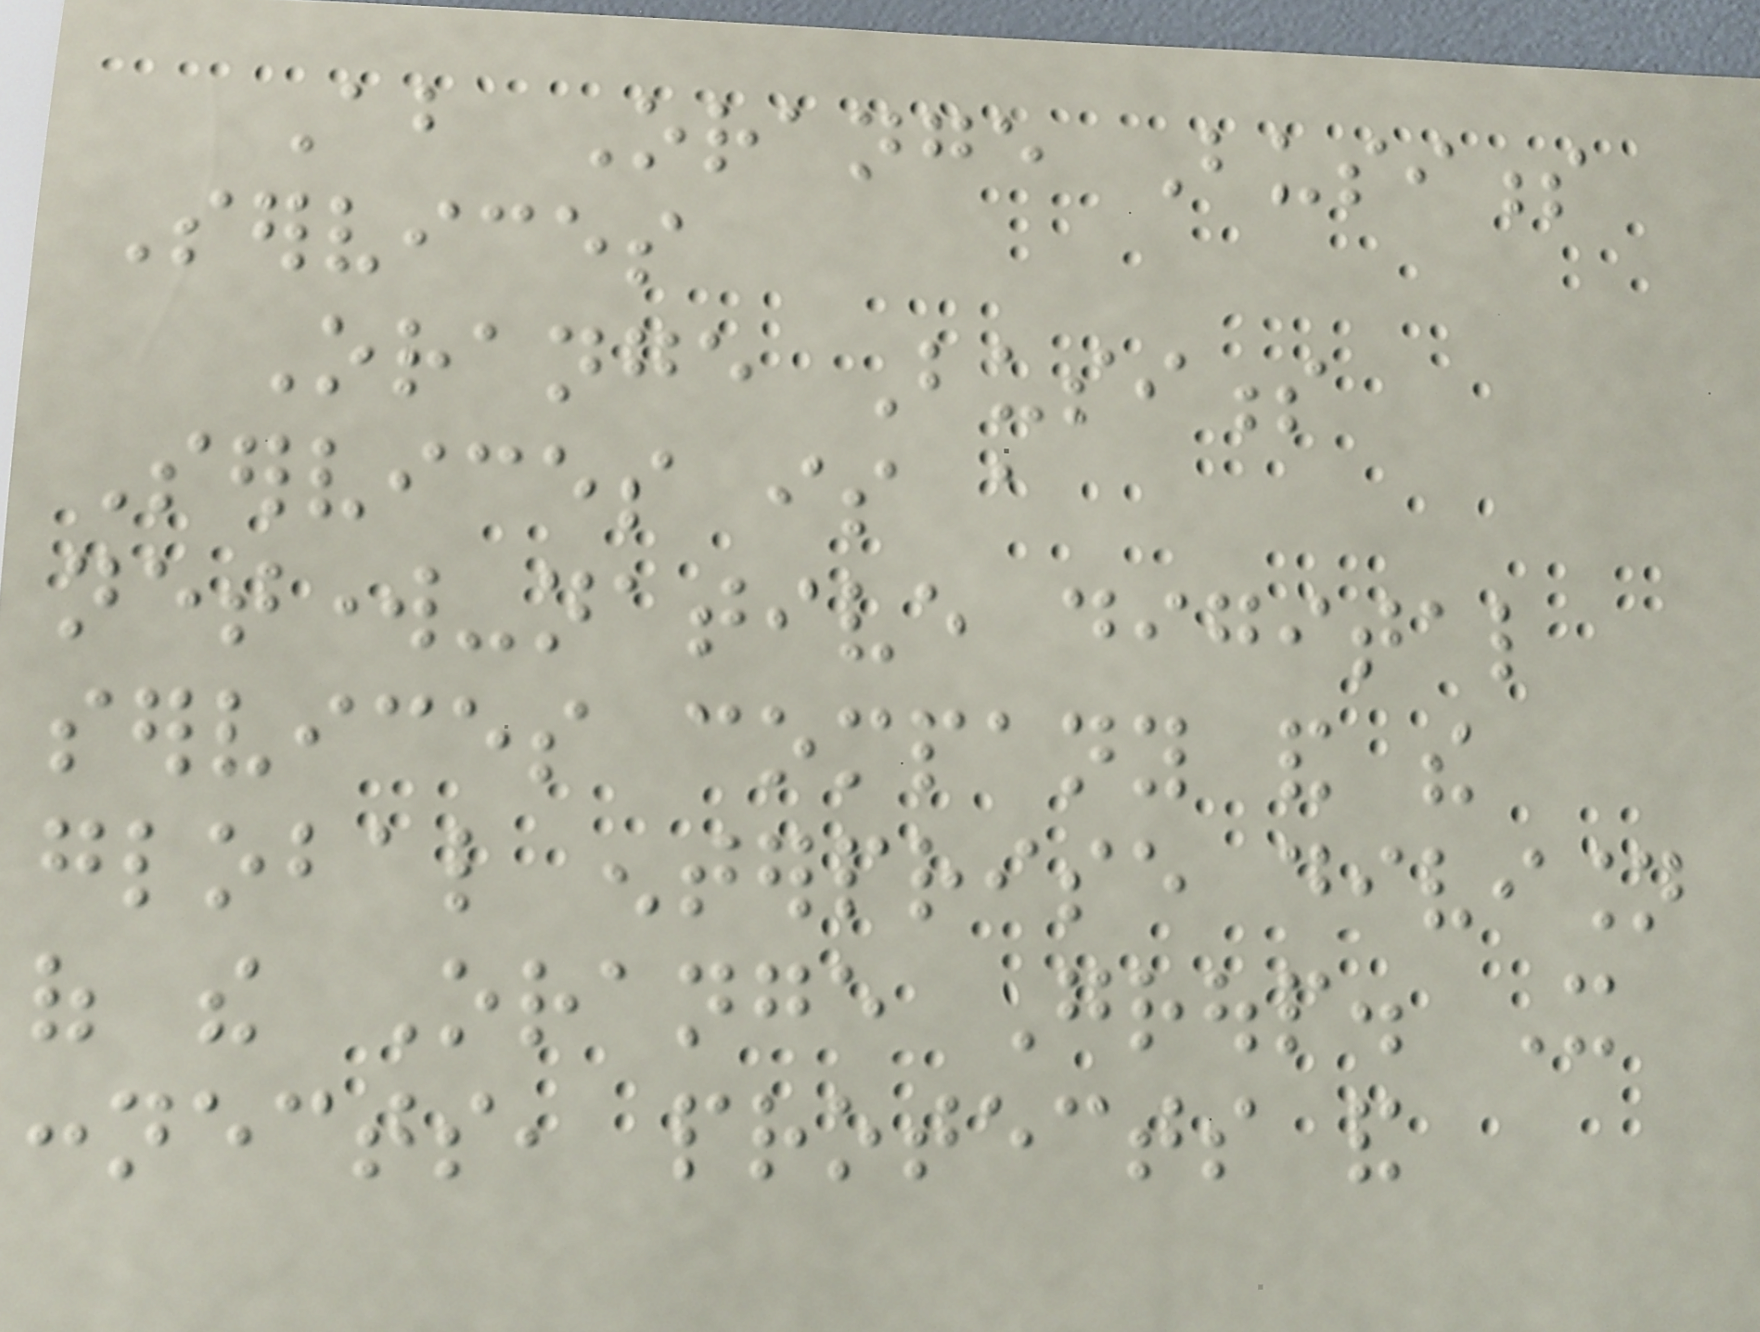About Orange Business
Services
Orange Business
Services is a
network-native digital
services company and the
global enterprise division
of the Orange Group. It
connects, protects and
